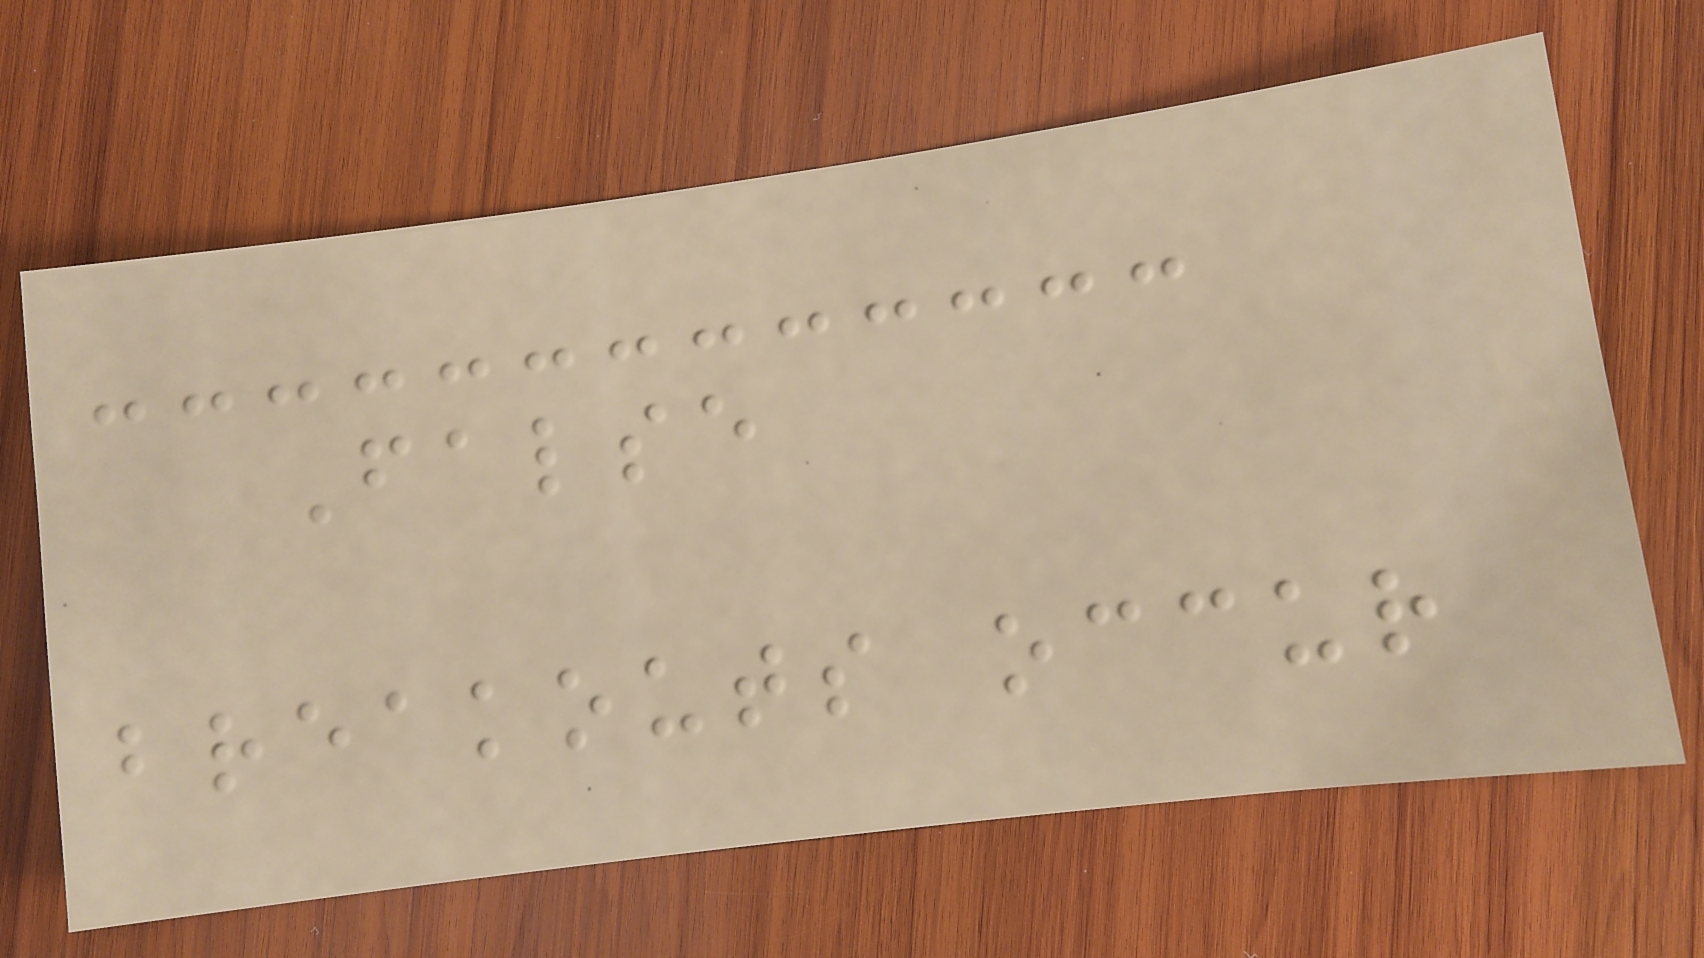False
breakouts occur
